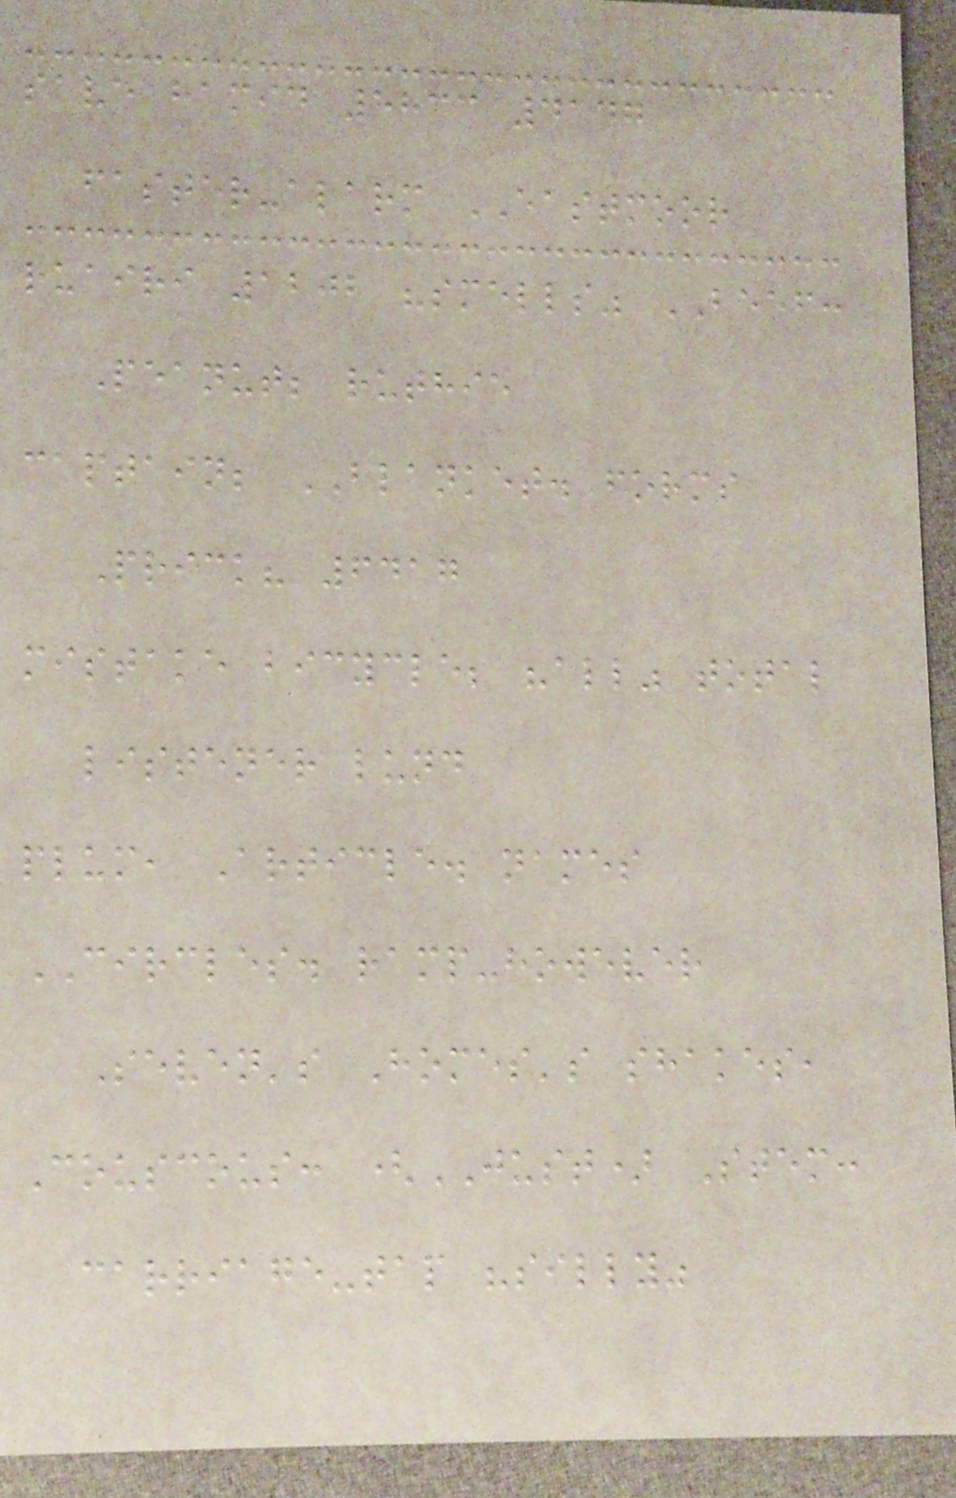save hamid 5833 4147
faster-alarm EASTMOOR
ruairi 1202 "smells" BEEF:
Peanut; ruthie
captain; BLANKET. forms
Prick? 6417
mistake bicycle; "all" total
listener lund
plum, Article. names
CIRCLES. ramp-however
Seven's Homes's shakes,
Couscous: (JUST) Stem:
carriage-tap "silly"
